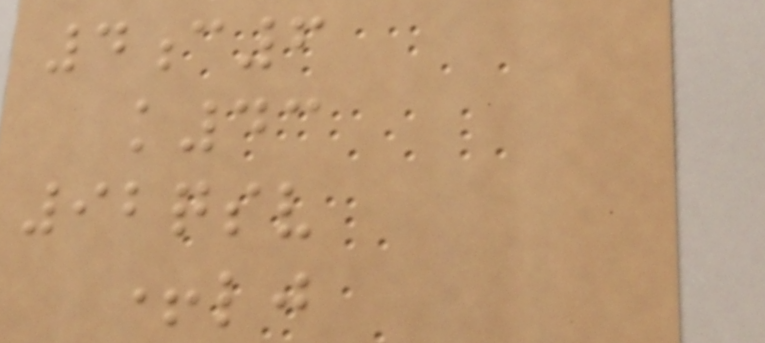4c6
k43
92qsv
+lj
